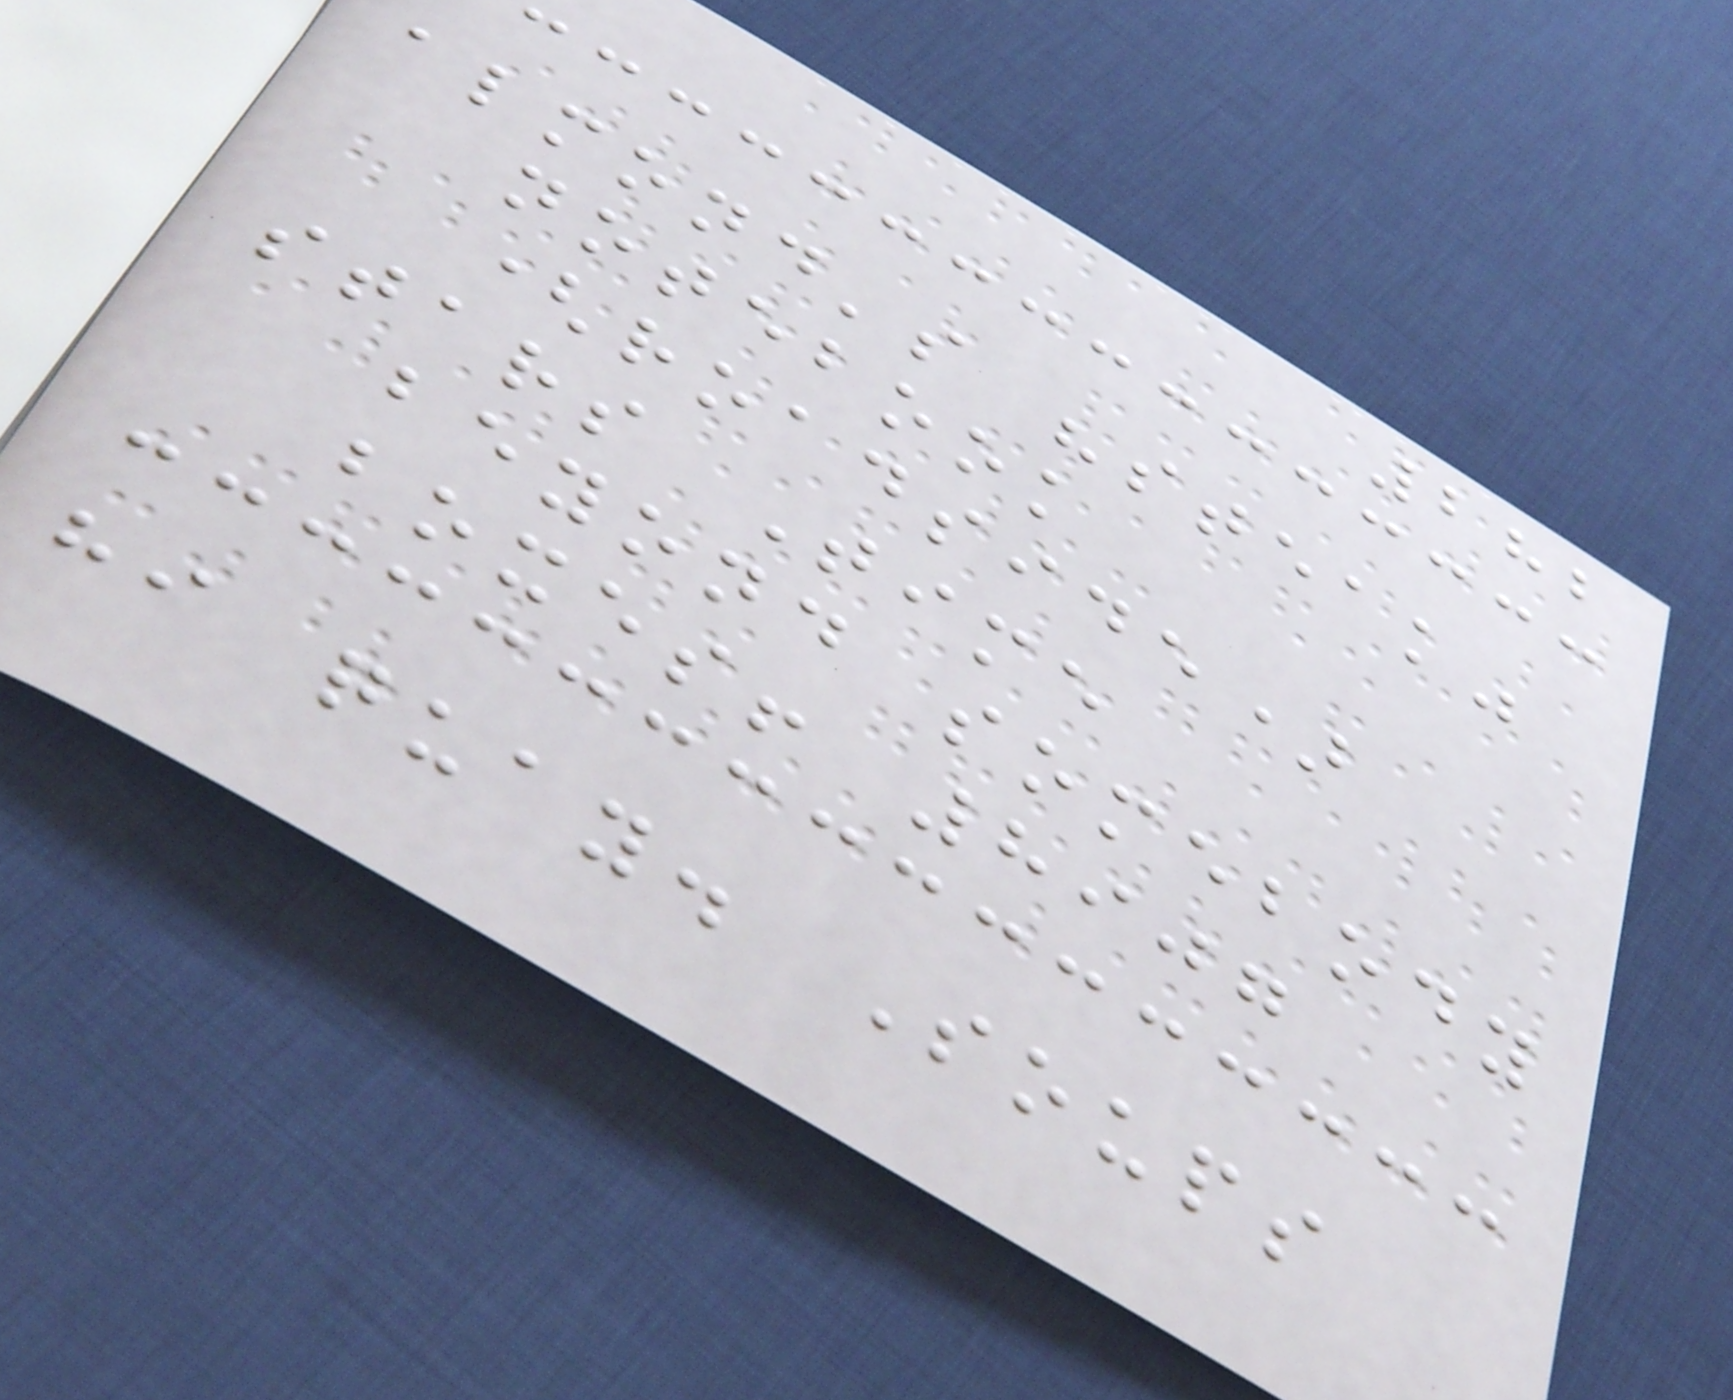282
almond's "steak"
notebook
(roadside)
stars Time
beyond somebody
boxes! 8907
hi quay. Soups
